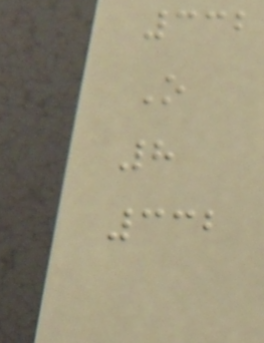332
O
8
332
